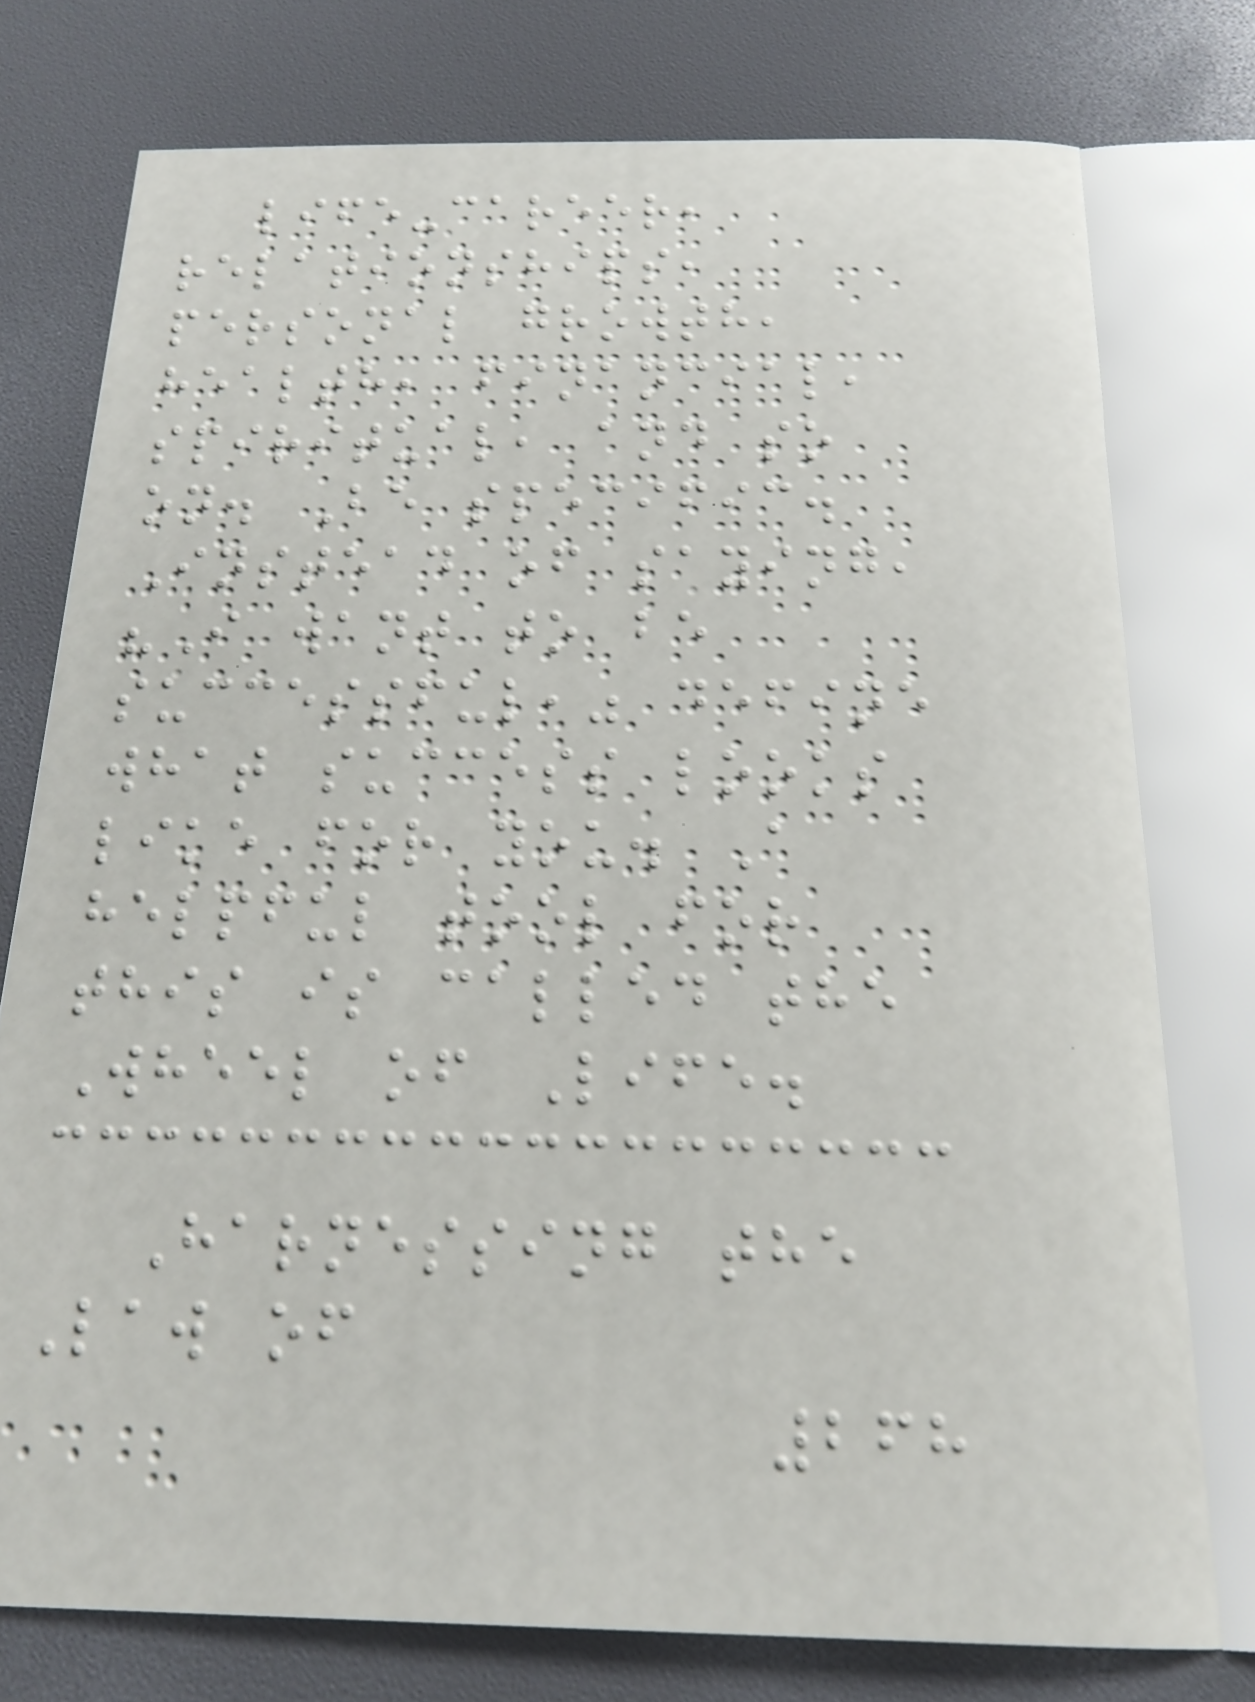life-career,
relationships,
personal growth,
health, financial,
spiritual, and so
on. Be specific.
Instead of saying,
"I want to be
successful," define
what success looks
like for you. A
helpful tool for
this is called the
Wheel of Life.
Harnessing the
Law of
268
